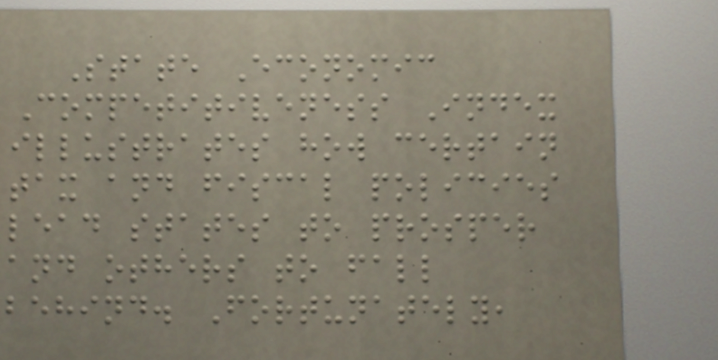State Economic
Competitiveness Index
illustrates how certain
tax and fiscal policies
lead states to prosper
and others to fall
behind. Fortunately,
